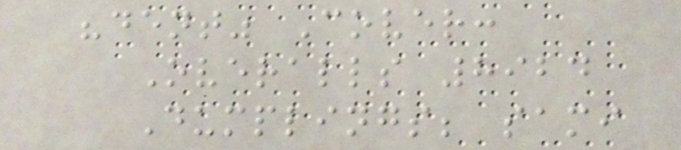"dent" Cover:
Overalls 8924
Dumplings; sami
